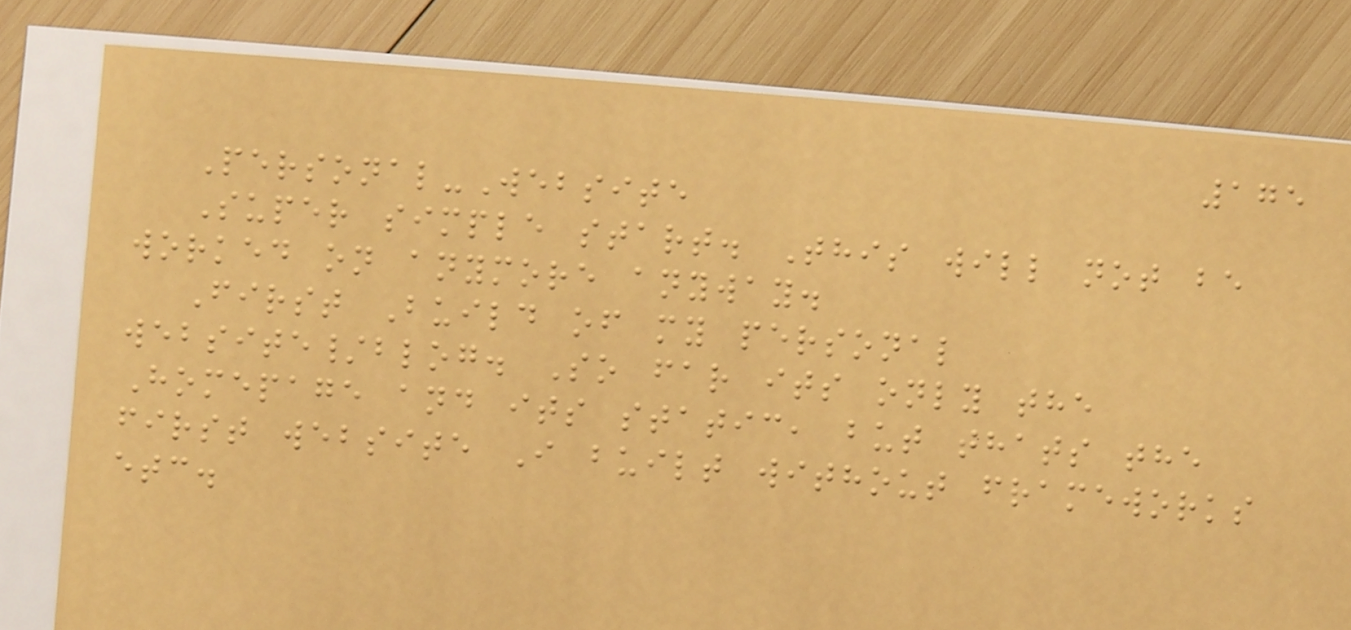175
Personal-Website
Super simple start. This will not be
worked on anymore anyway.
First Build of my personal
website/blog. So far its only the
Homepage and its static, but thats the
first website I built without frameworks
etc.
